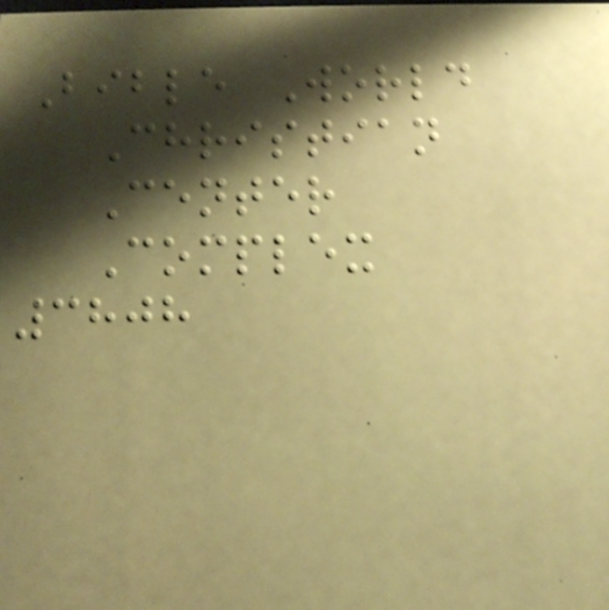Bible World
Christian
Center
Complex
3808
